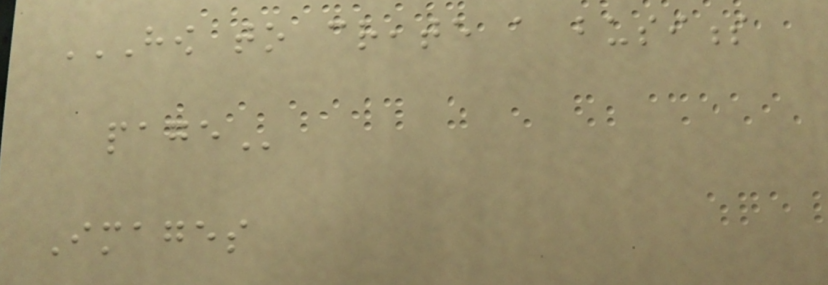HOW TO CREATE A BUSINESS
PAGE
Images
